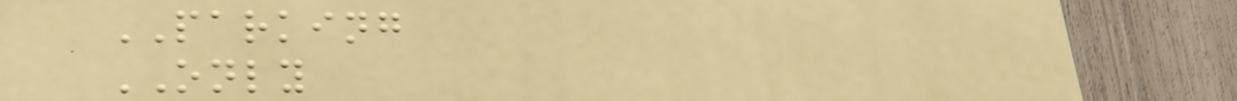PARKING
ONLY
